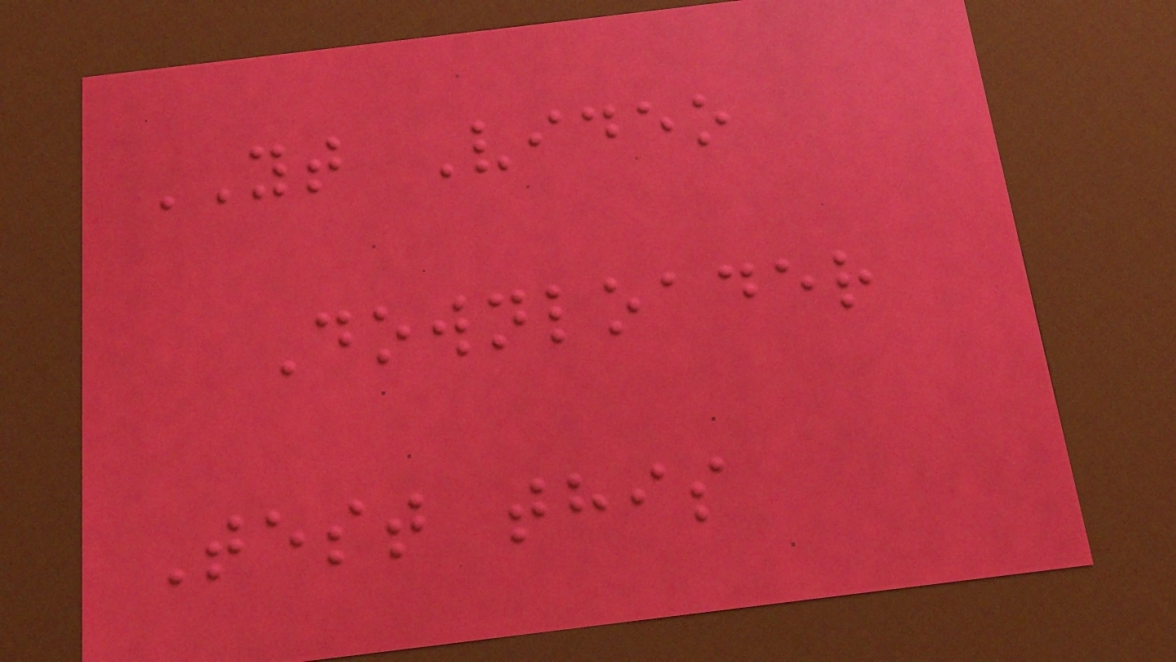YT Video
Downloader
Test this
